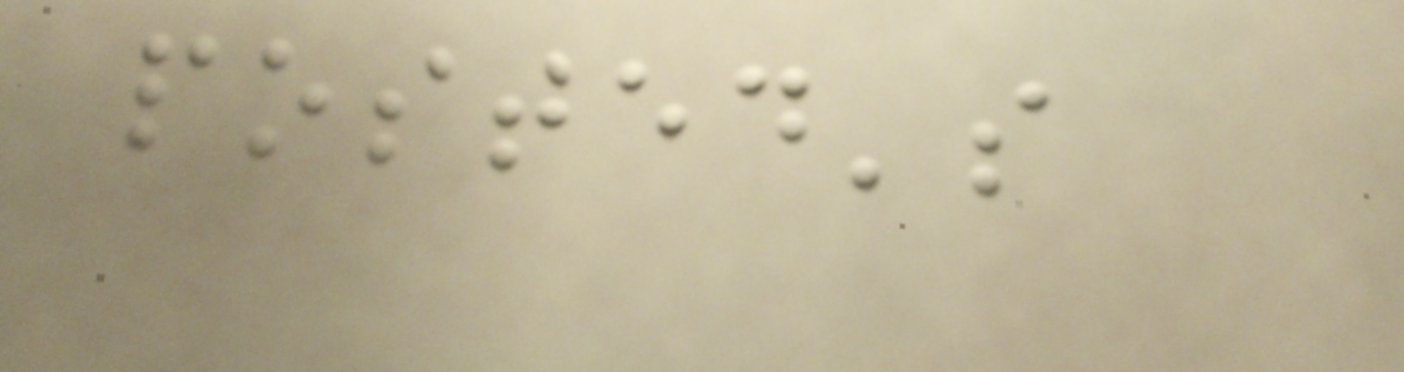posted's
